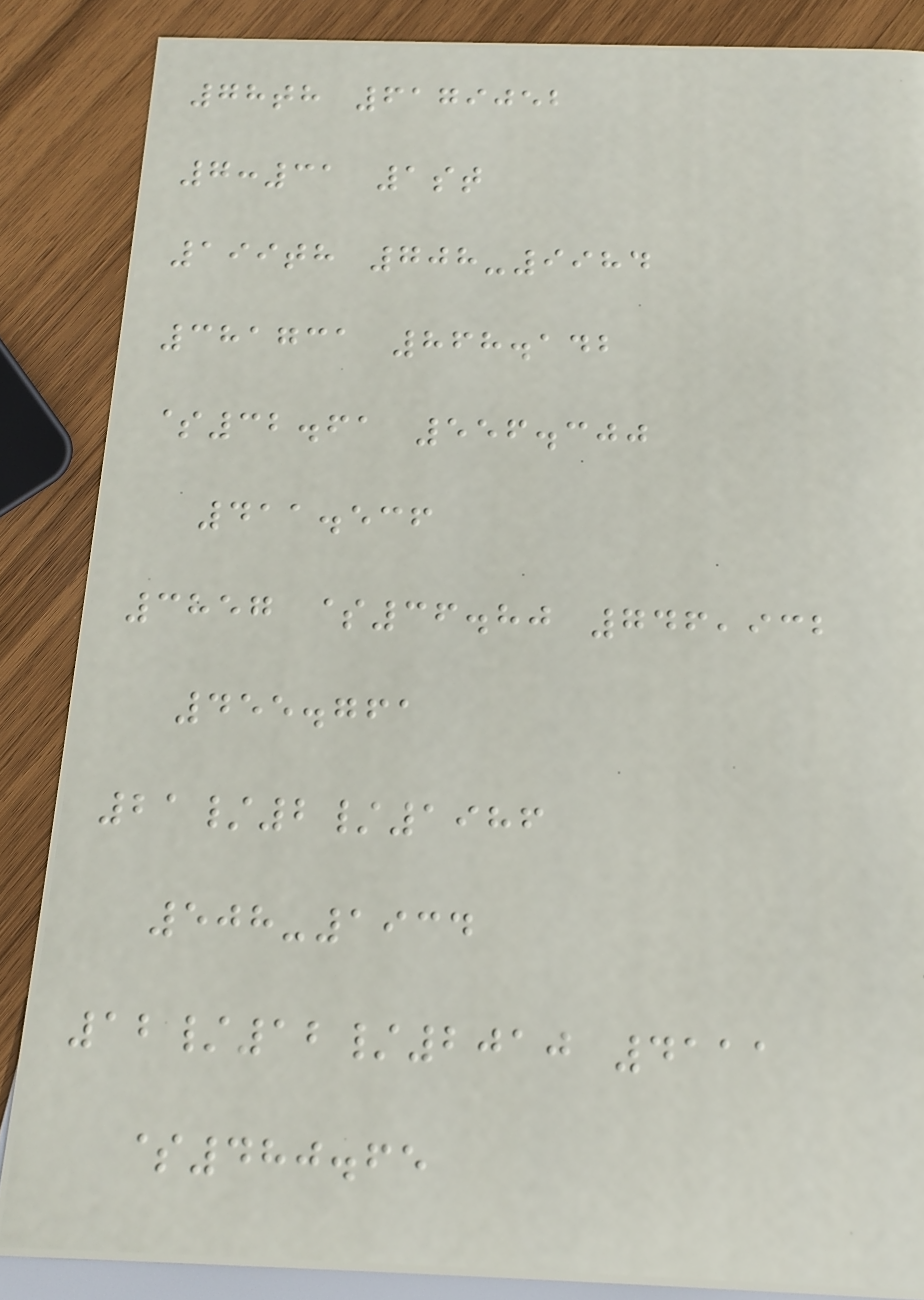78th 6179052
7:31 1st
199th 708-9984
381731 868.142
$32.61 556.300
411.536
3857 $36.80 746,932
455.761
21/2/1986
508-1934
12/12/2010 4111
$480.65
